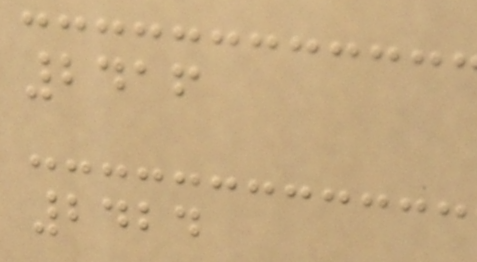2416
2424
